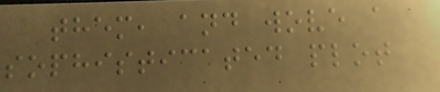them, and wove a
sophisticated plot
